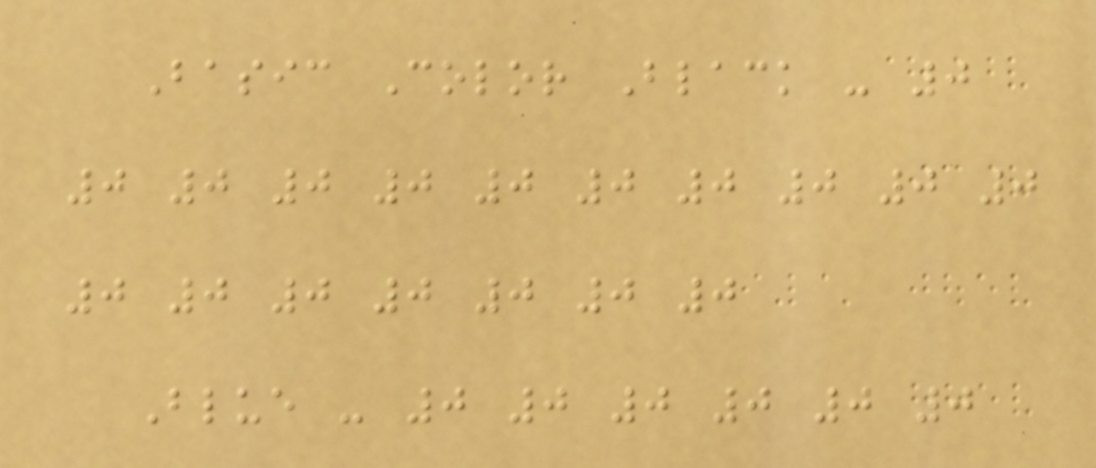Basic Color Black - 0
0 0 0 0 0 0 0 0 0 0
0 0 0 0 0 0 0
Blue - 0 0 0 0 0 0
